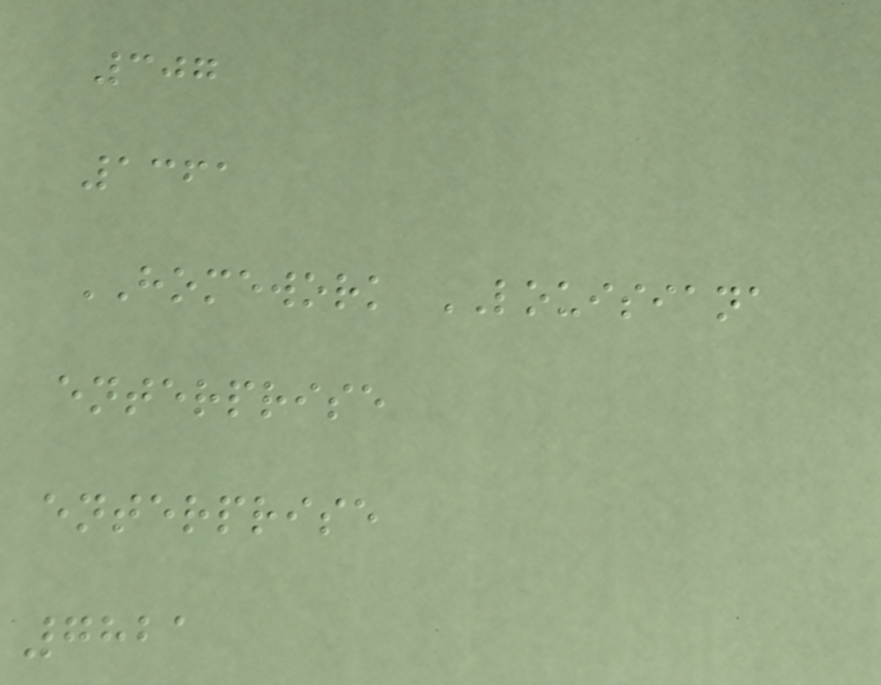307
1361
HOMEWORK LOUISIANA
enterprise
enterprise
7821
